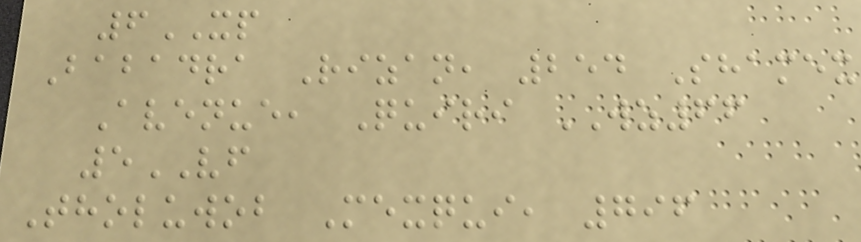6XP
Babadra Rizan, 254 Shamex
Avenue, Quiri WZ66
5VF
Tholuwob Mexqui, 796
